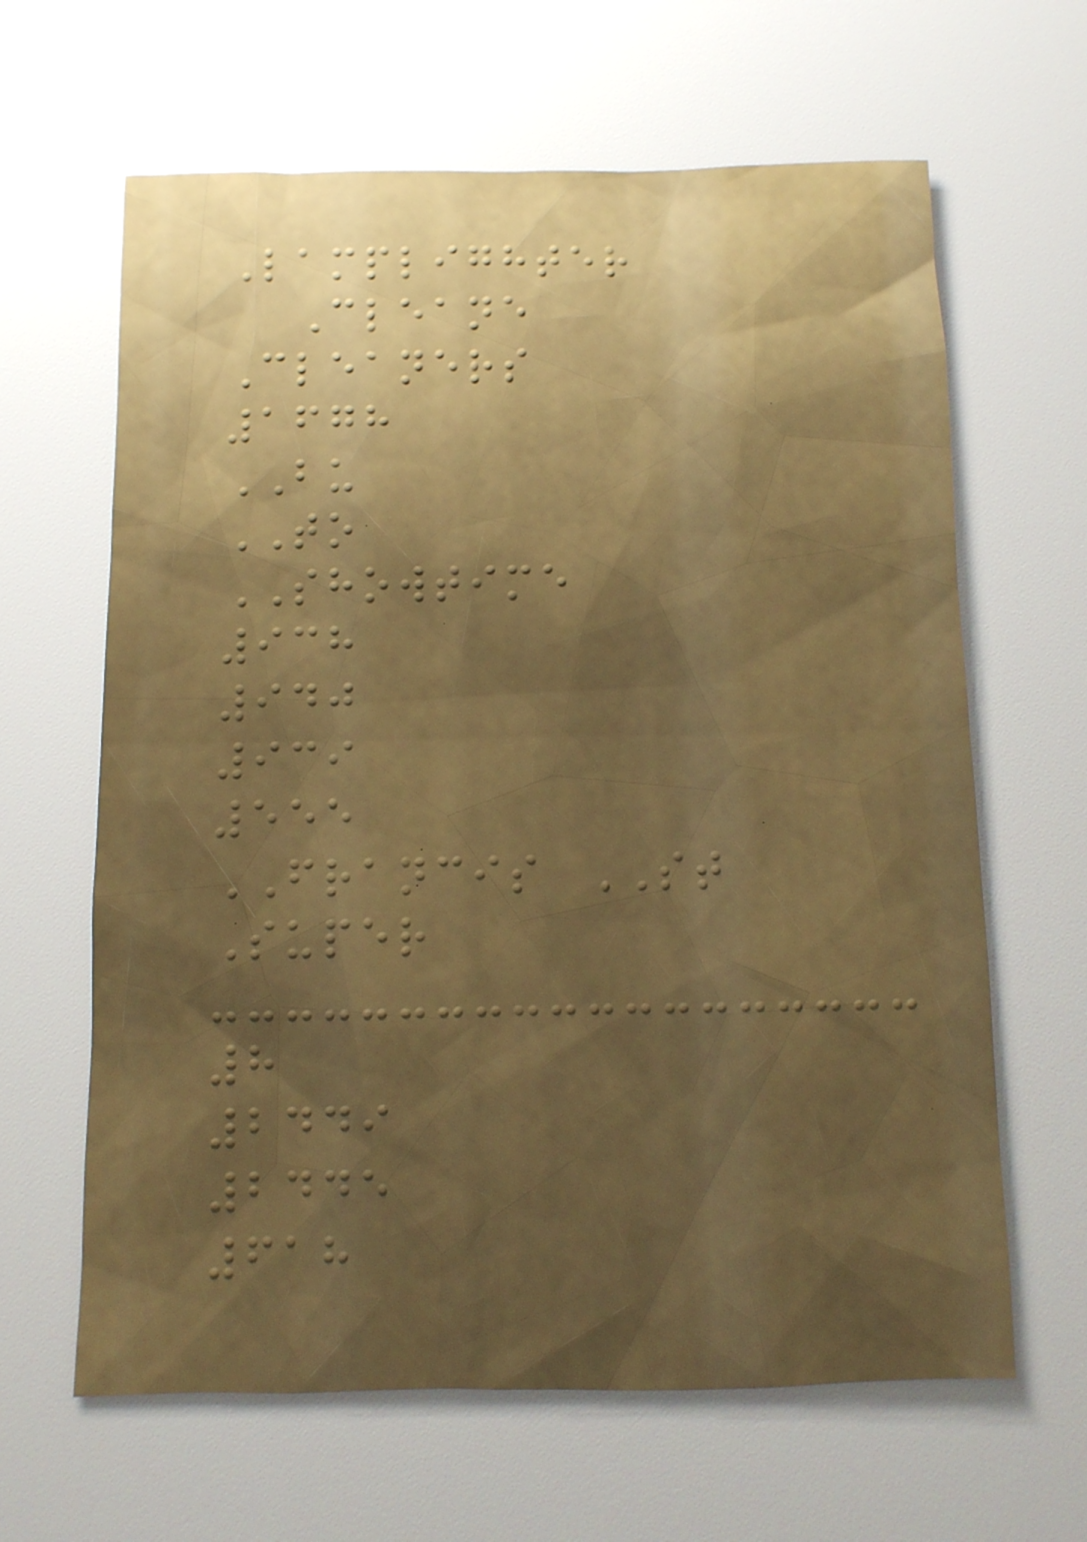Lamplighter
Cleane
Cleaners
1678
BU
TO
SHOWTIME
938
940
939
555
FRANCIS ST
Super
8
2449
2445
618
